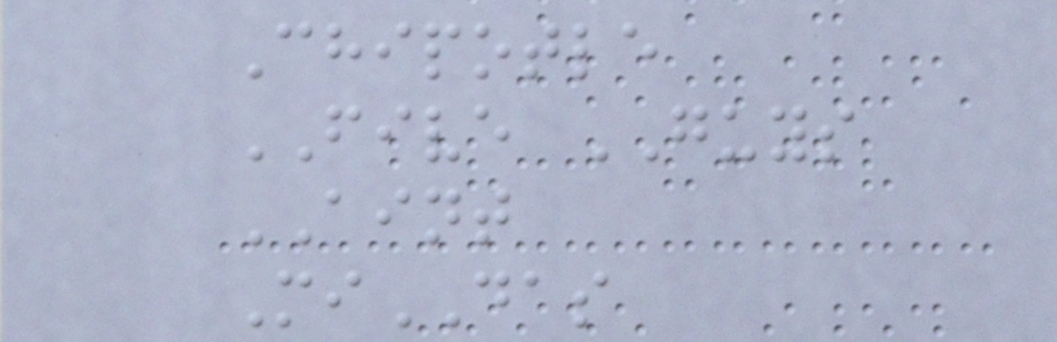Chipotle
FIVE GUYS
AINT
MiDAS
